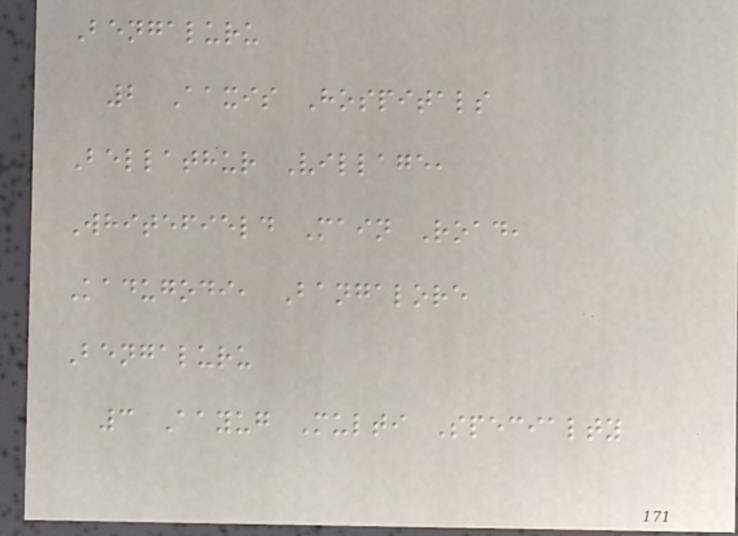Bengaluru
2 Aaxis Hospitals
Bellathur Village,
Whitefield Main Road,
Kadugodi, Bangalore
Bengaluru
3 Aayug Multi Specialty
